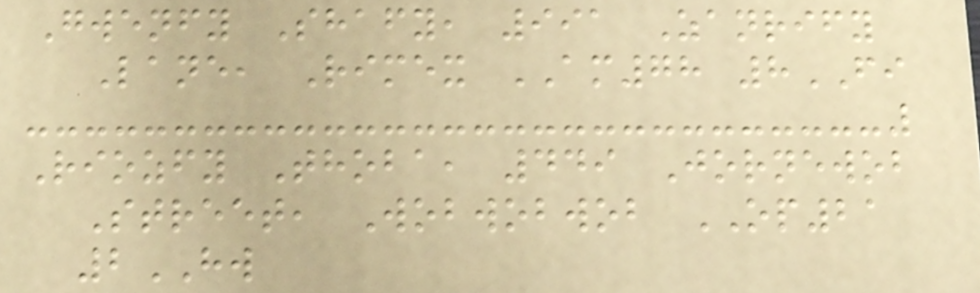Gwenfy Shafy, 991 Zanrify
Lane, Rimex AM78 8FI
Riozfy Thoba, 449 Jornewob
Street, Wobwobwob OP21
2HW
